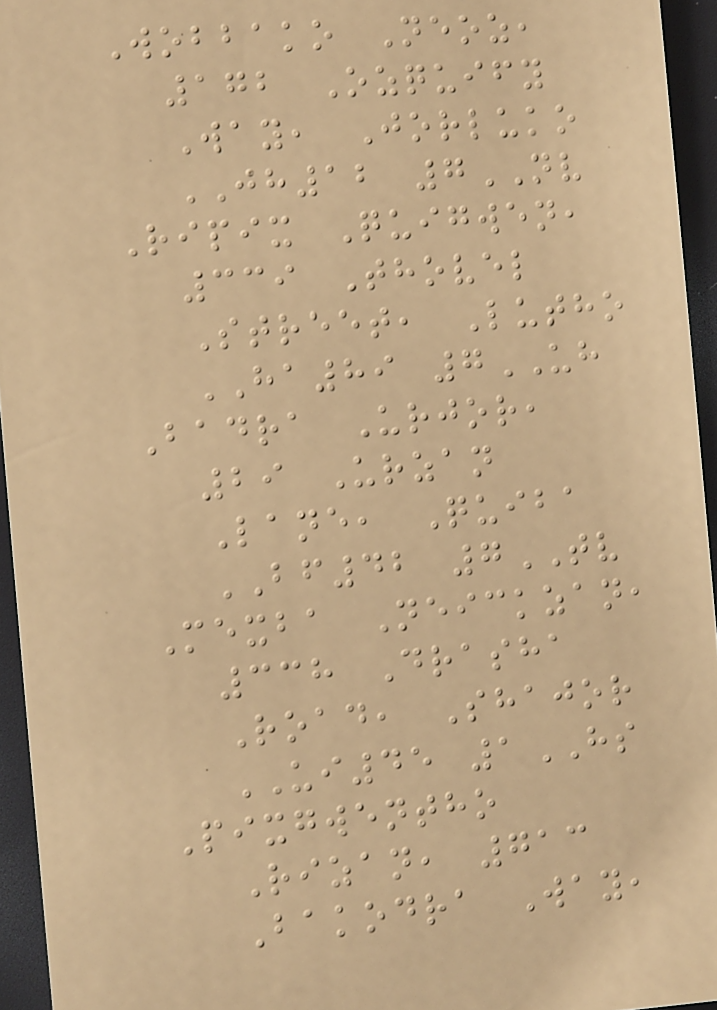Wobbako Neoz,
172 Ozquify
Way, Jorluko
JH12 7NV
Ripix Quigwen,
339 Thovel
Street, Lutho
HA89 7UH
Badra Urjor,
29 Urzan
Lane, Quiba
BF42 7TV
Mexba Neickzan,
338 Drasha
Road, Shajor
UI45 1HS
Pixgwentho
Rizan, 713
Bakodra Way,
